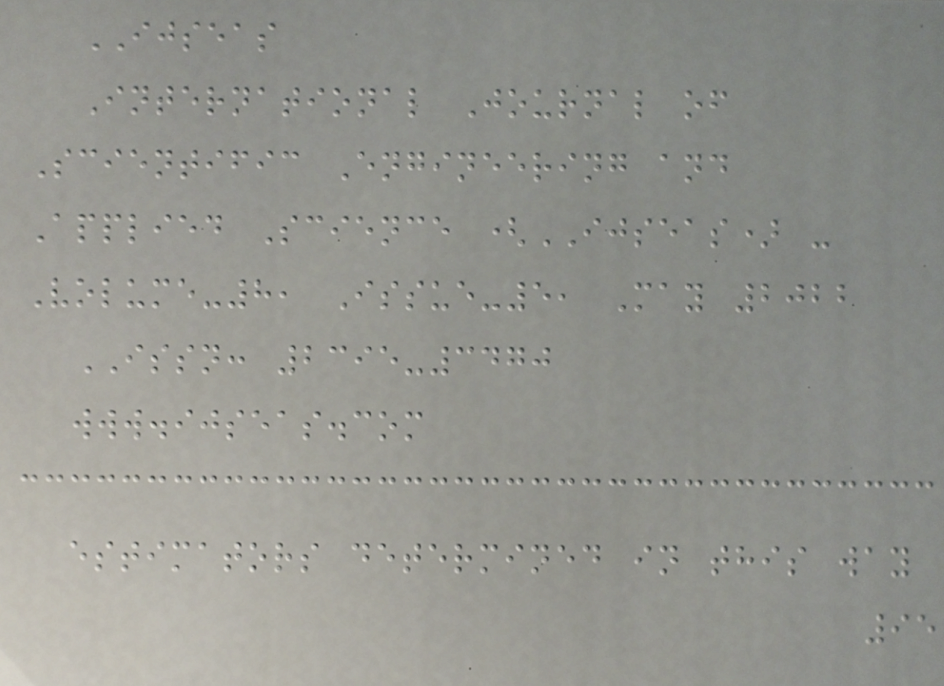IJSEAS
International Journal of
Scientific Engineering and
Applied Science (IJSEAS) -
Volume-8, Issue-5, May 2022
ISSN: 2395-3470
www.ijseas.com
estimators determined in this way
95
